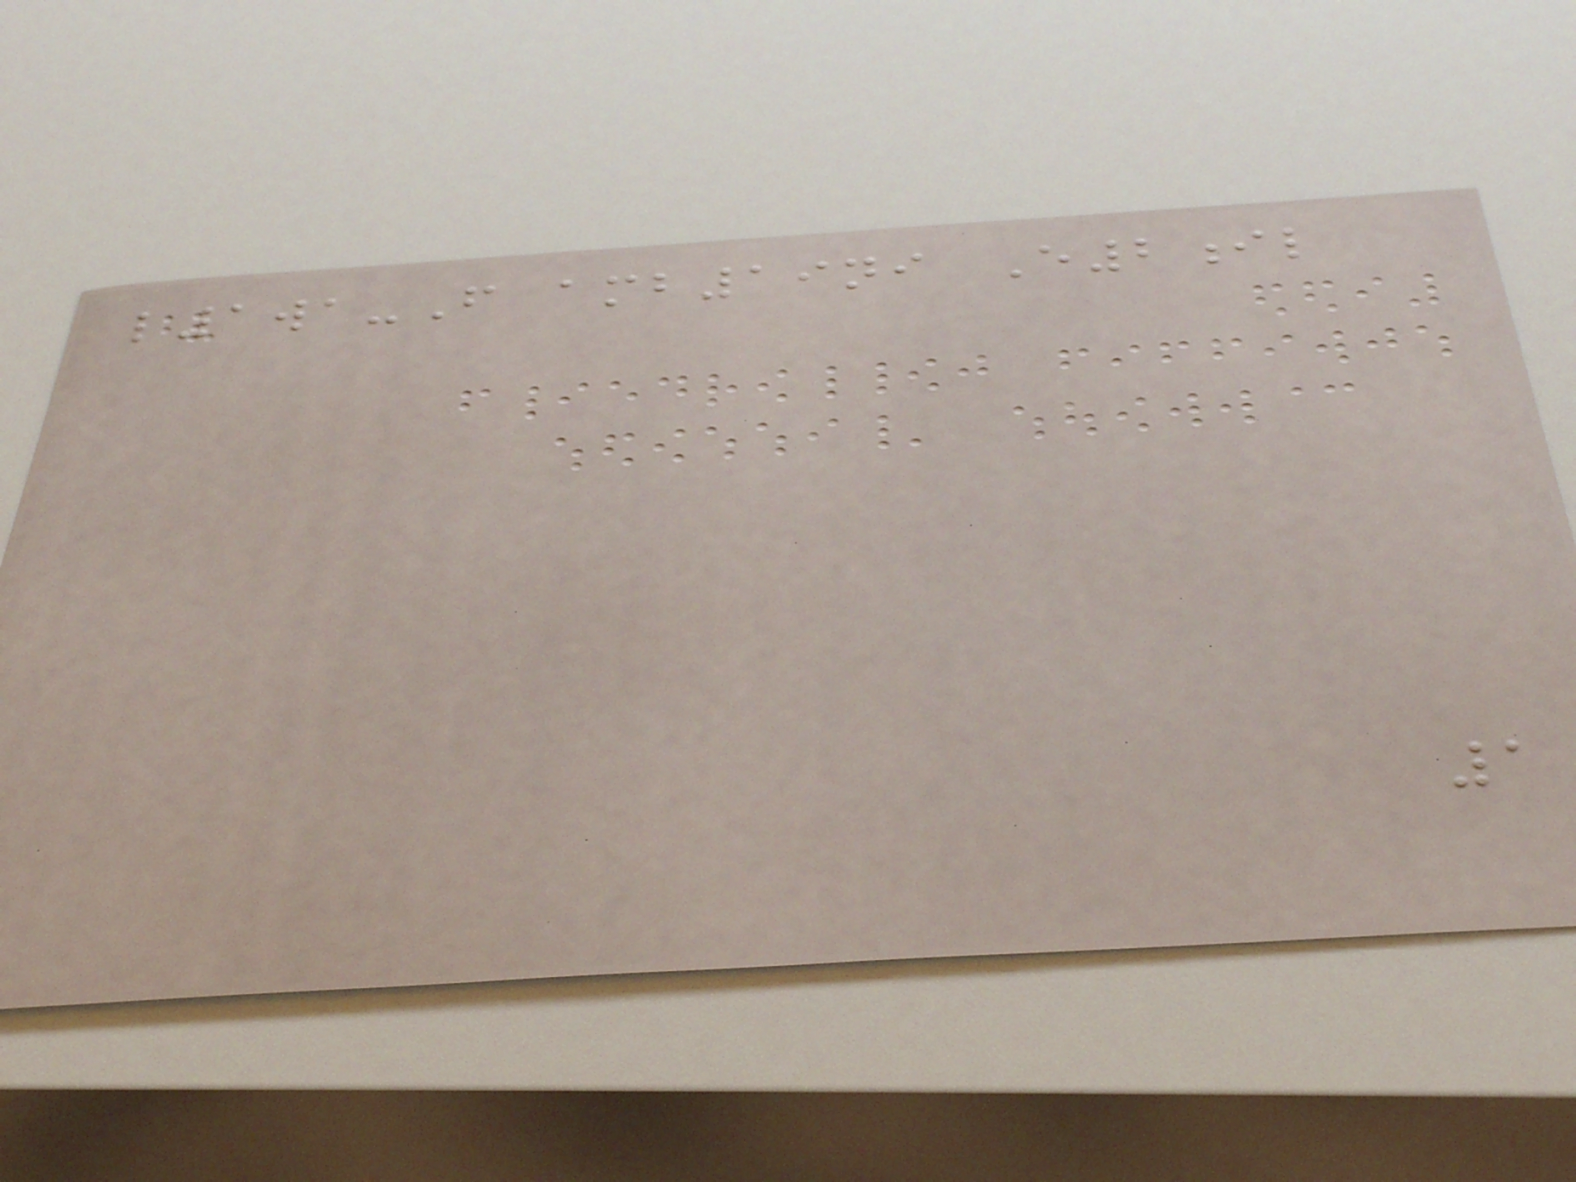l1wa-F amb19ni E2il
1
